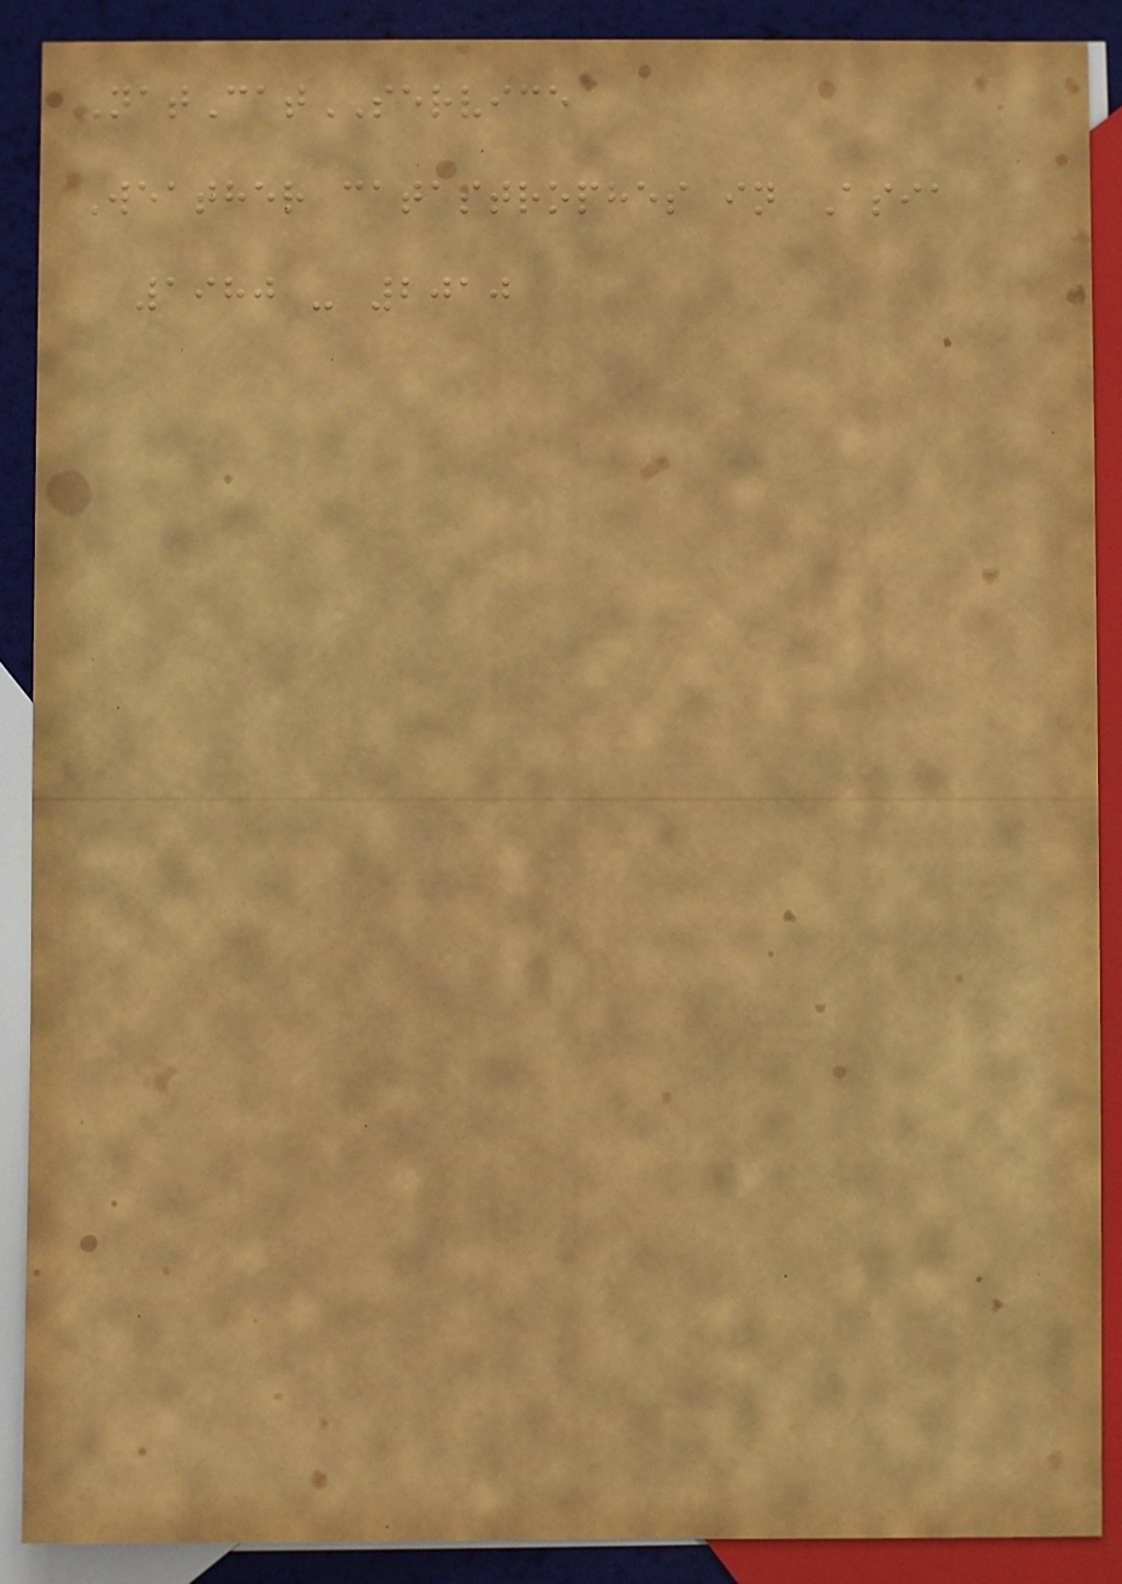NatCatSERVICE
Weather catastrophes in Asia
1980 - 2010
